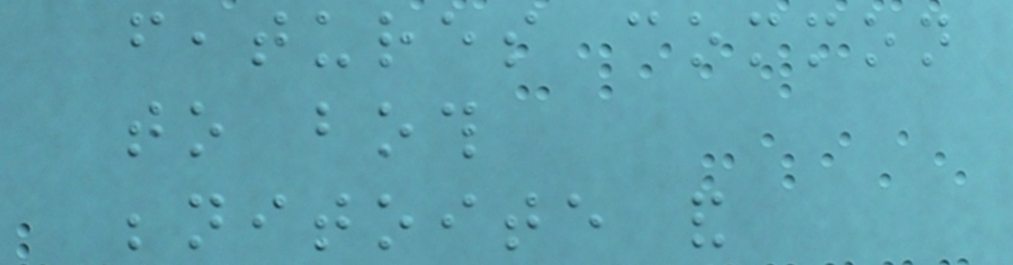features common
to both
benitoite and
